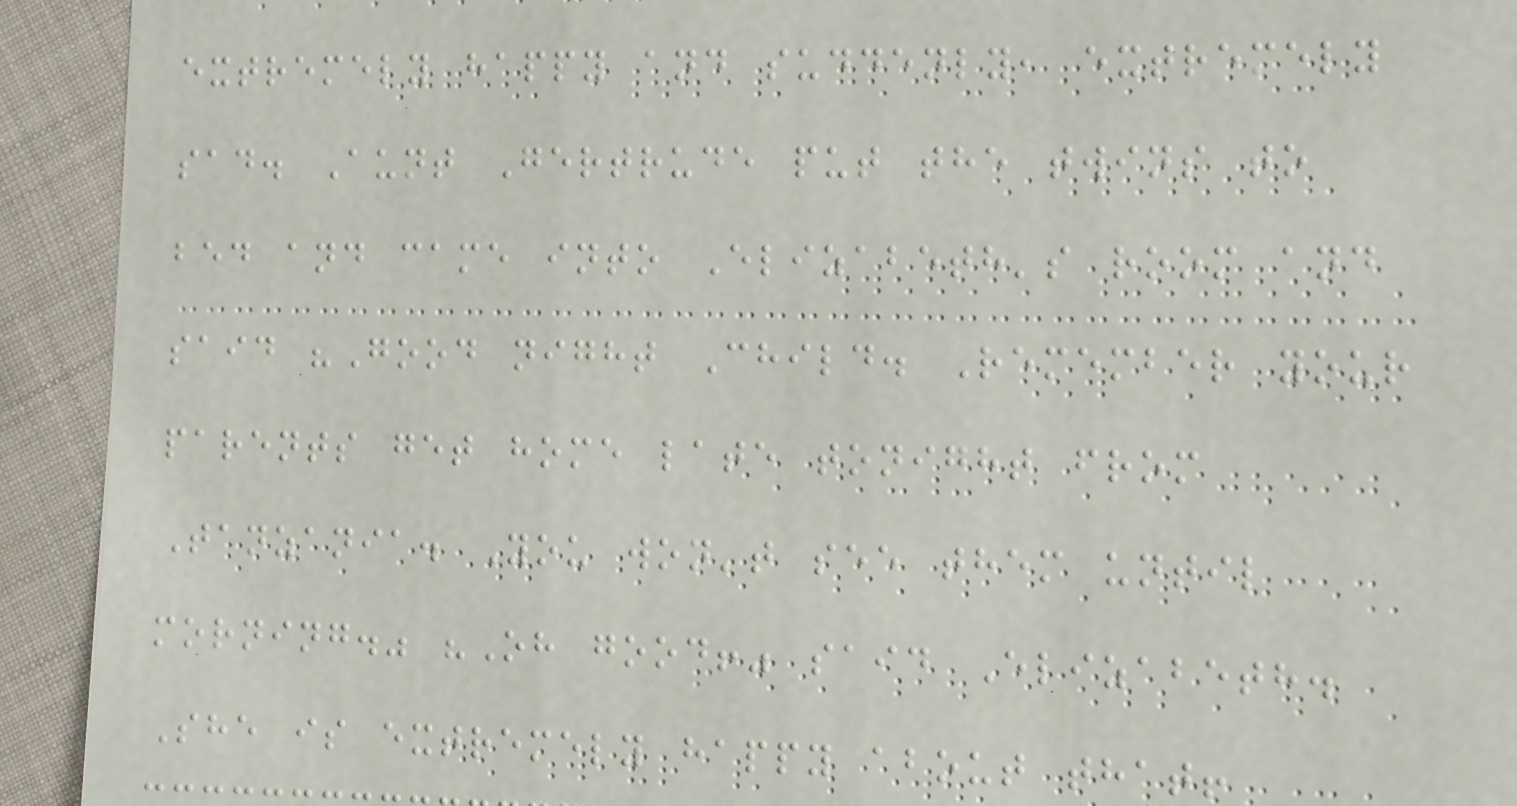extremely happy and suddenly, extremely
sad. Aunt Gertrude put the twins to
bed and came into Elizabeth's room and
said "Good night Child. Remember your
parents get home late tonight from
Tanzania. You won't see them until
morning." "Oh good!" said Elizabeth.
She is extremely happy about that!
